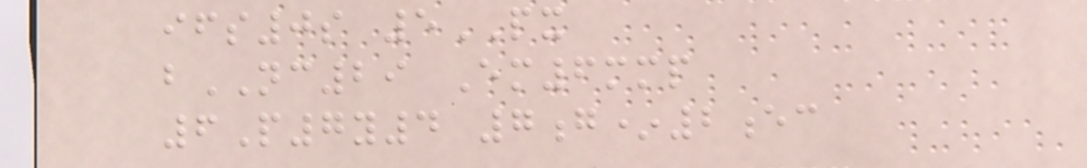ifs0s 5PX
bNC29 Em6mmp
6P7y4 7g*2ec
